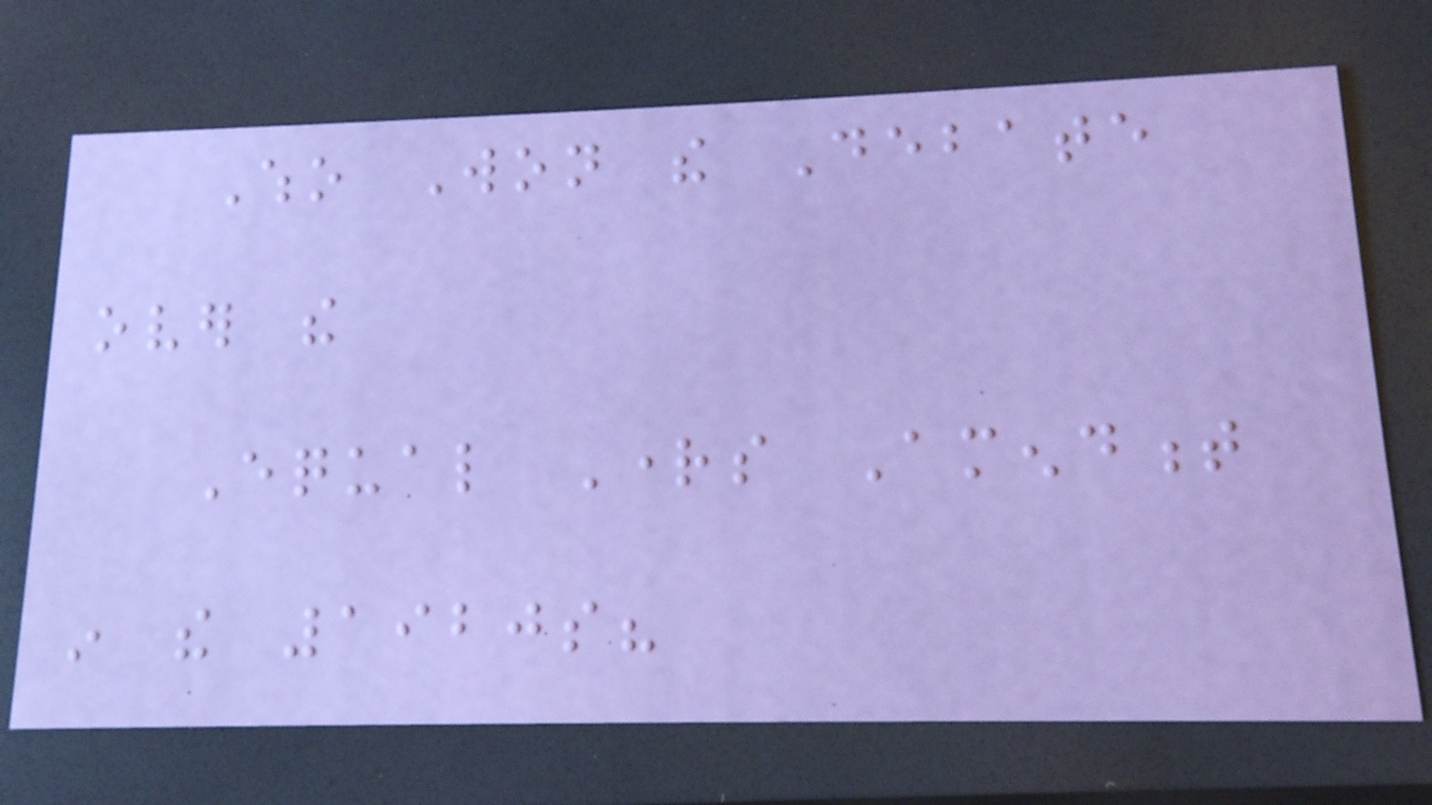Who Won the Debate
over the
Equal Rights Amendment
in the 1920s?
